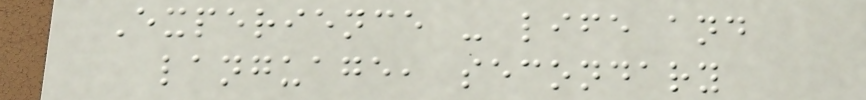Experience - life and
language, secondary
